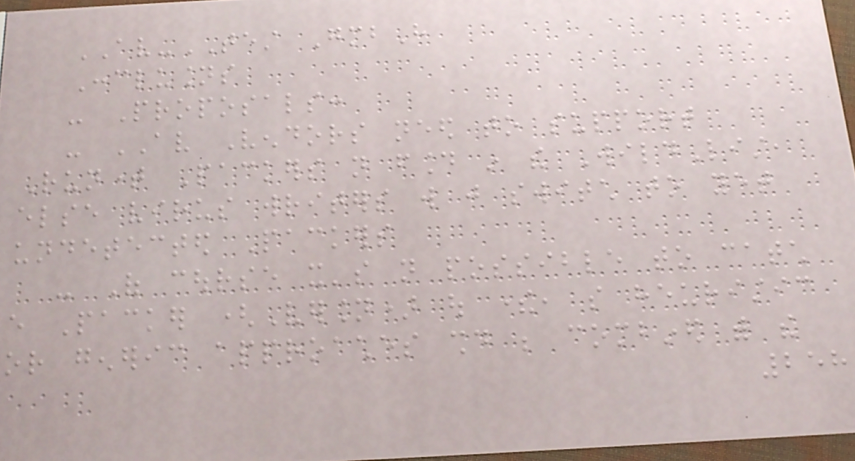AV-TEST GmbH
Conclusions
- Proposals:
- AV Vendors need to support
Runtime Packers not found in the WildList,
else virus writers will just switch to yet
undetected Packers
- Of course it's not possible to catch
every Packer (Version) out there, so heuristic
or generic approaches should be combined with the
258
